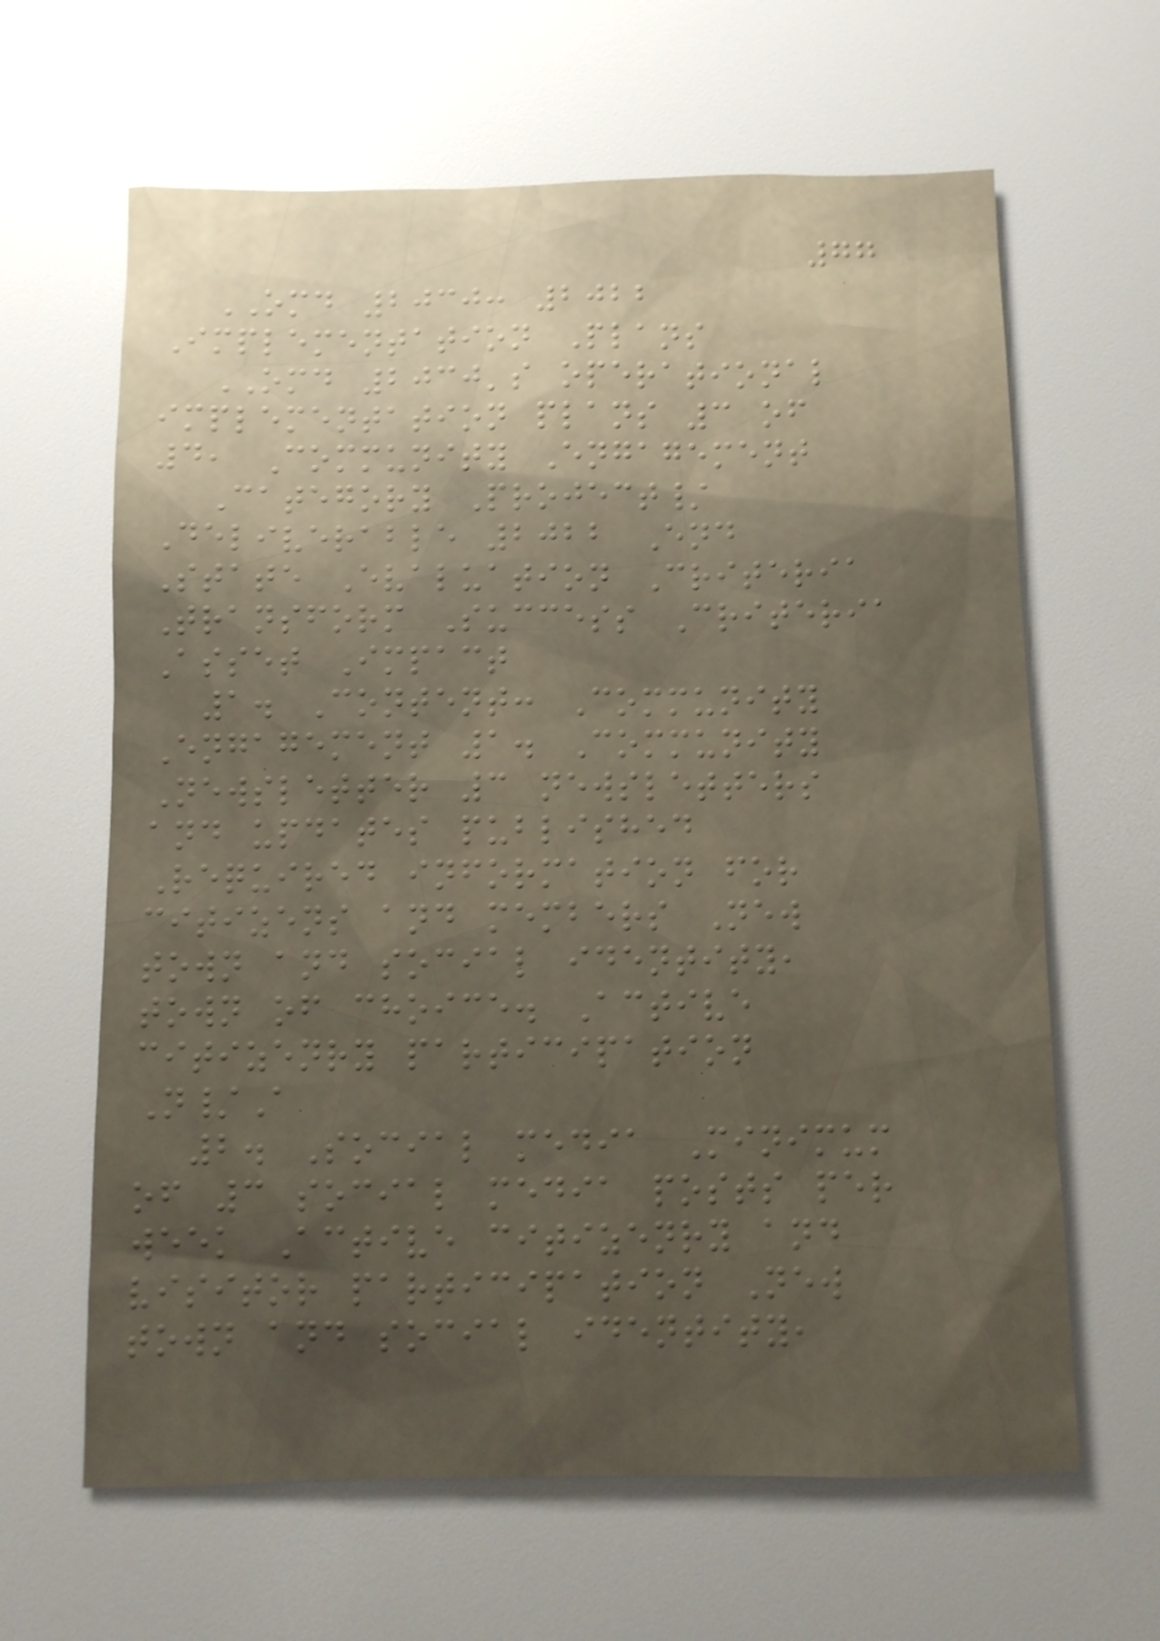77
OMD 2030: 2022
Implementation Plans
OMD 2030's operational
implementation plans 3 of
4, Community Engagement
Category Project/
Deliverable 2022 End
State Evaluation Criteria
Transform Success Criteria
Asset Impact
1. Content: Community
Engagement 1. Community
Newsletter 3 newsletters
and updates published
Required information for
citizens and members New
town and social identity,
town of choice. Active
citizenry participation
N/A
2. Social media Minimum
of 3 social media posts per
week Active citizenry and
visitor participation New
town and social identity,
